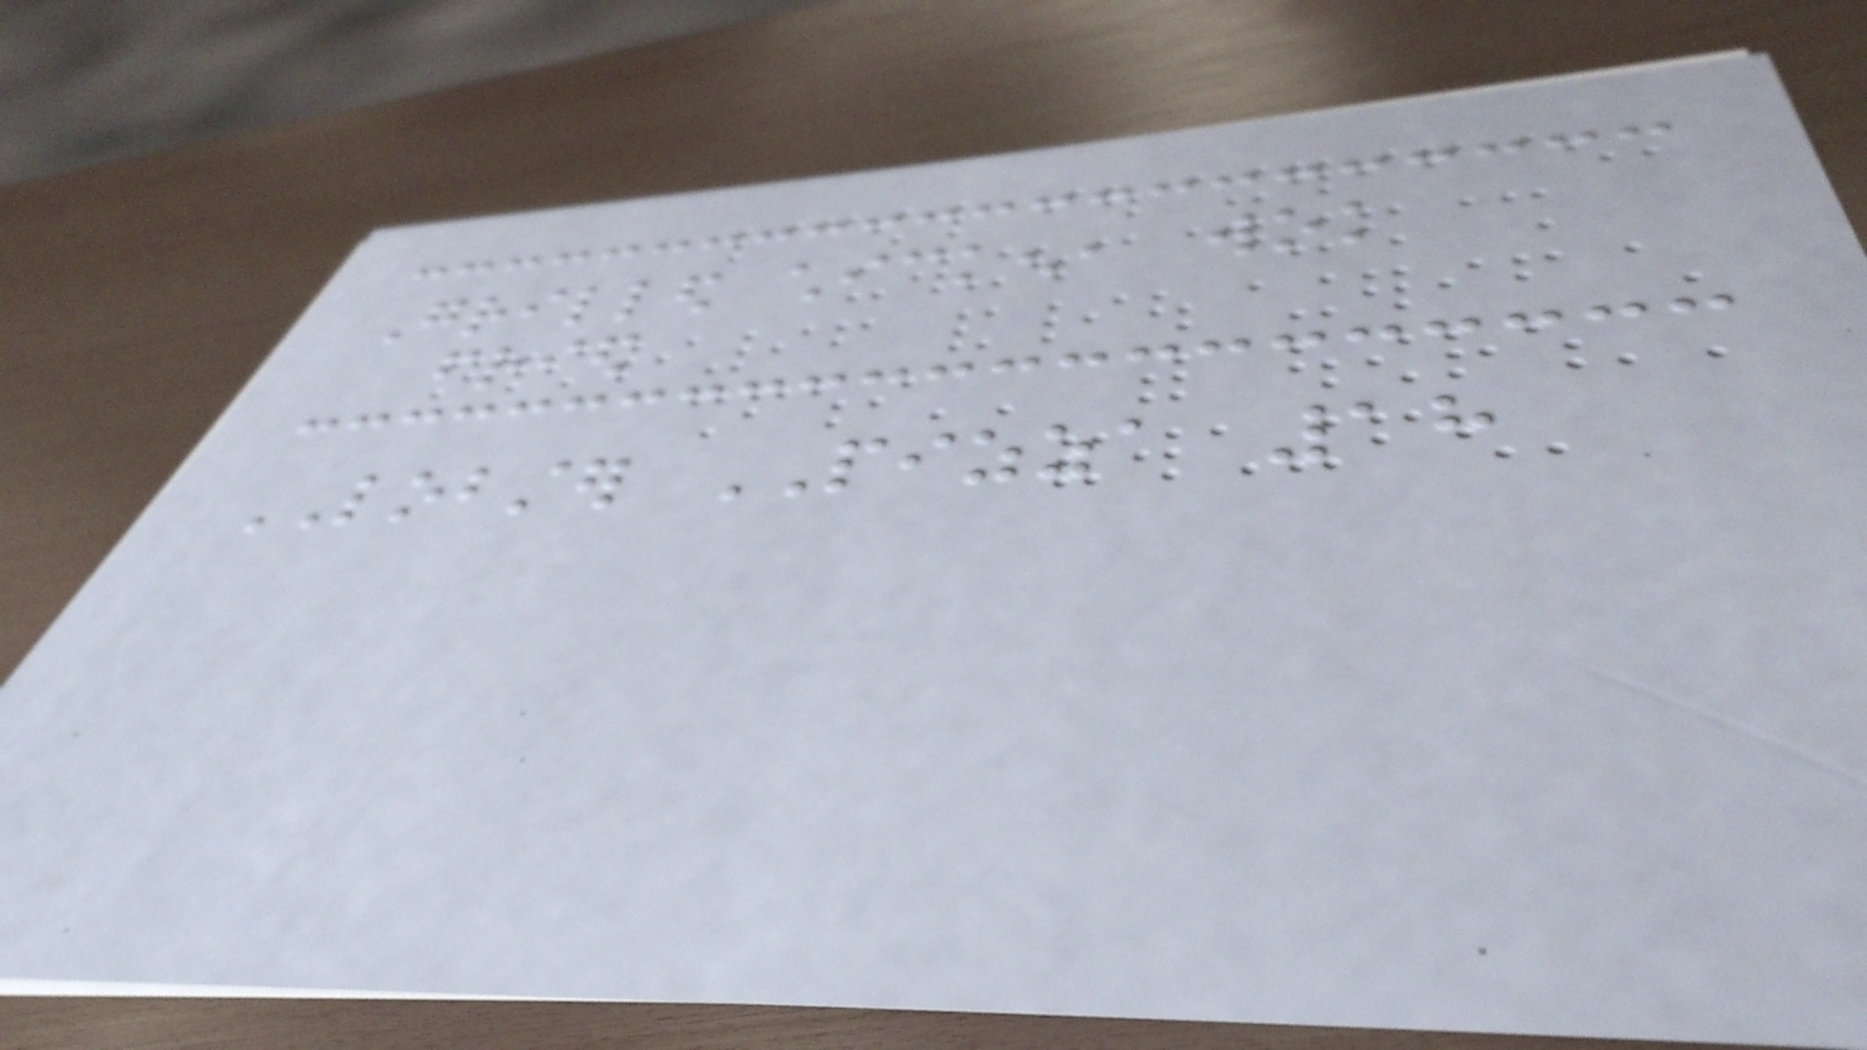Grilled chicken, wok
fried
LOBSTER PIZZA 18
